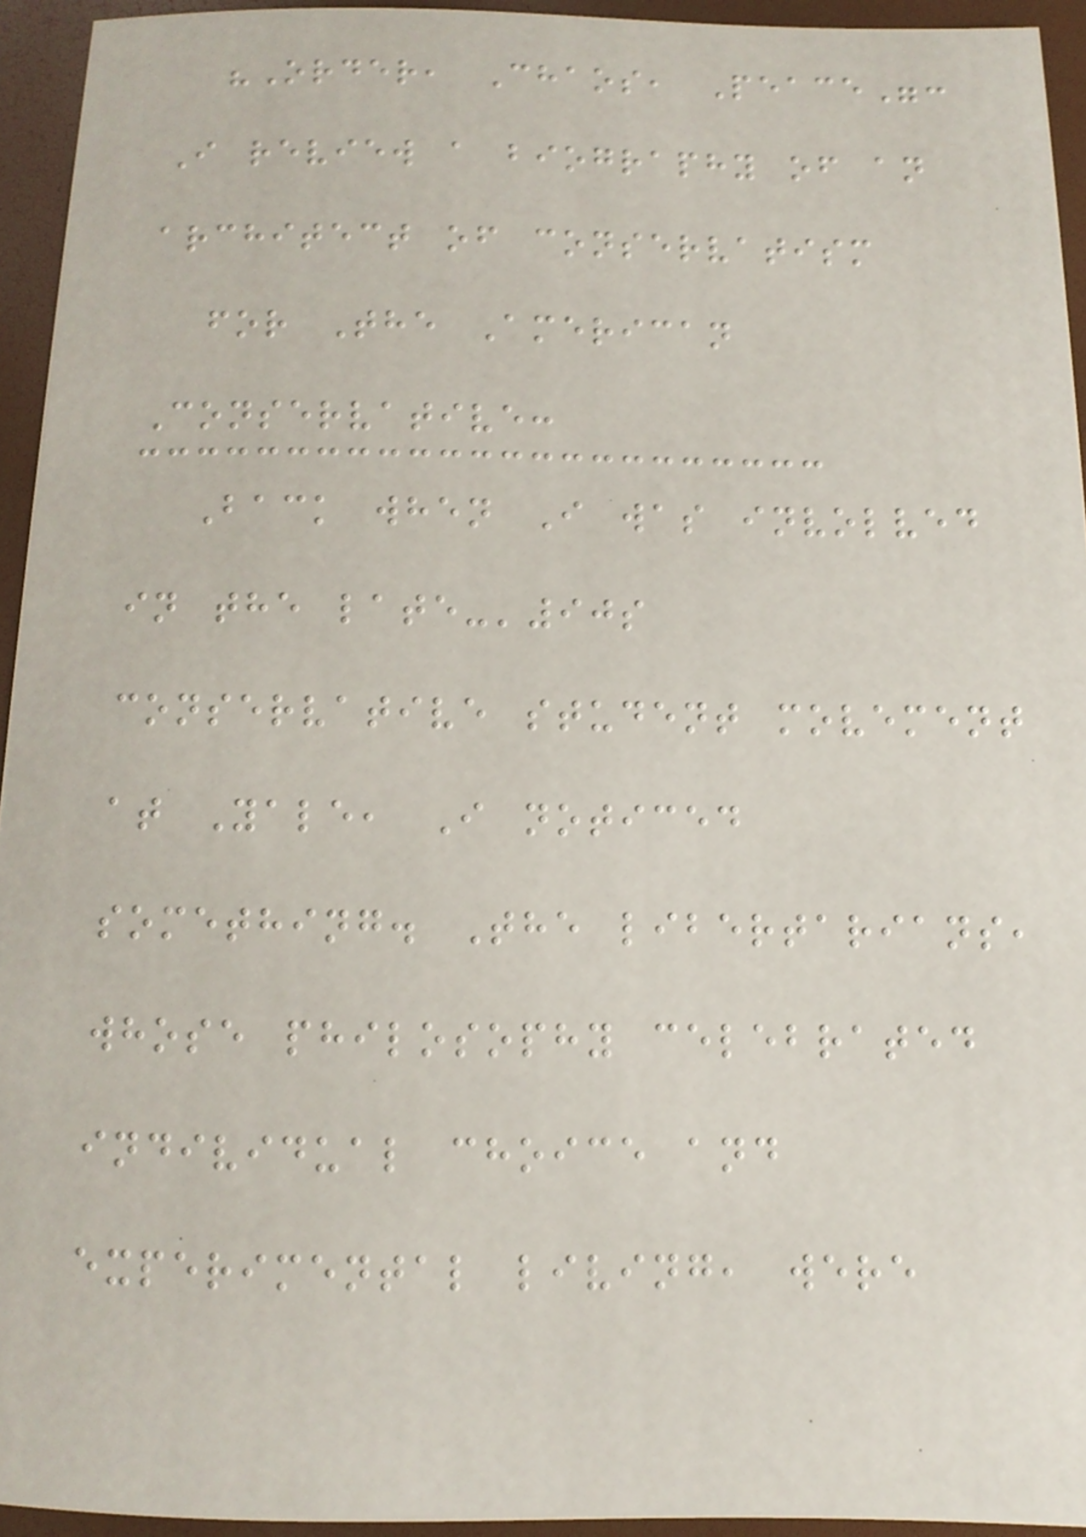"Order, Chaos, Peace":
I review a biography of an
architect of conservatism
for The American
Conservative:
Back when I was involved
in the late-'90s
conservative student movement
at Yale, I noticed
something. The libertarians,
whose philosophy celebrated
individual choice and
experimental living, were
